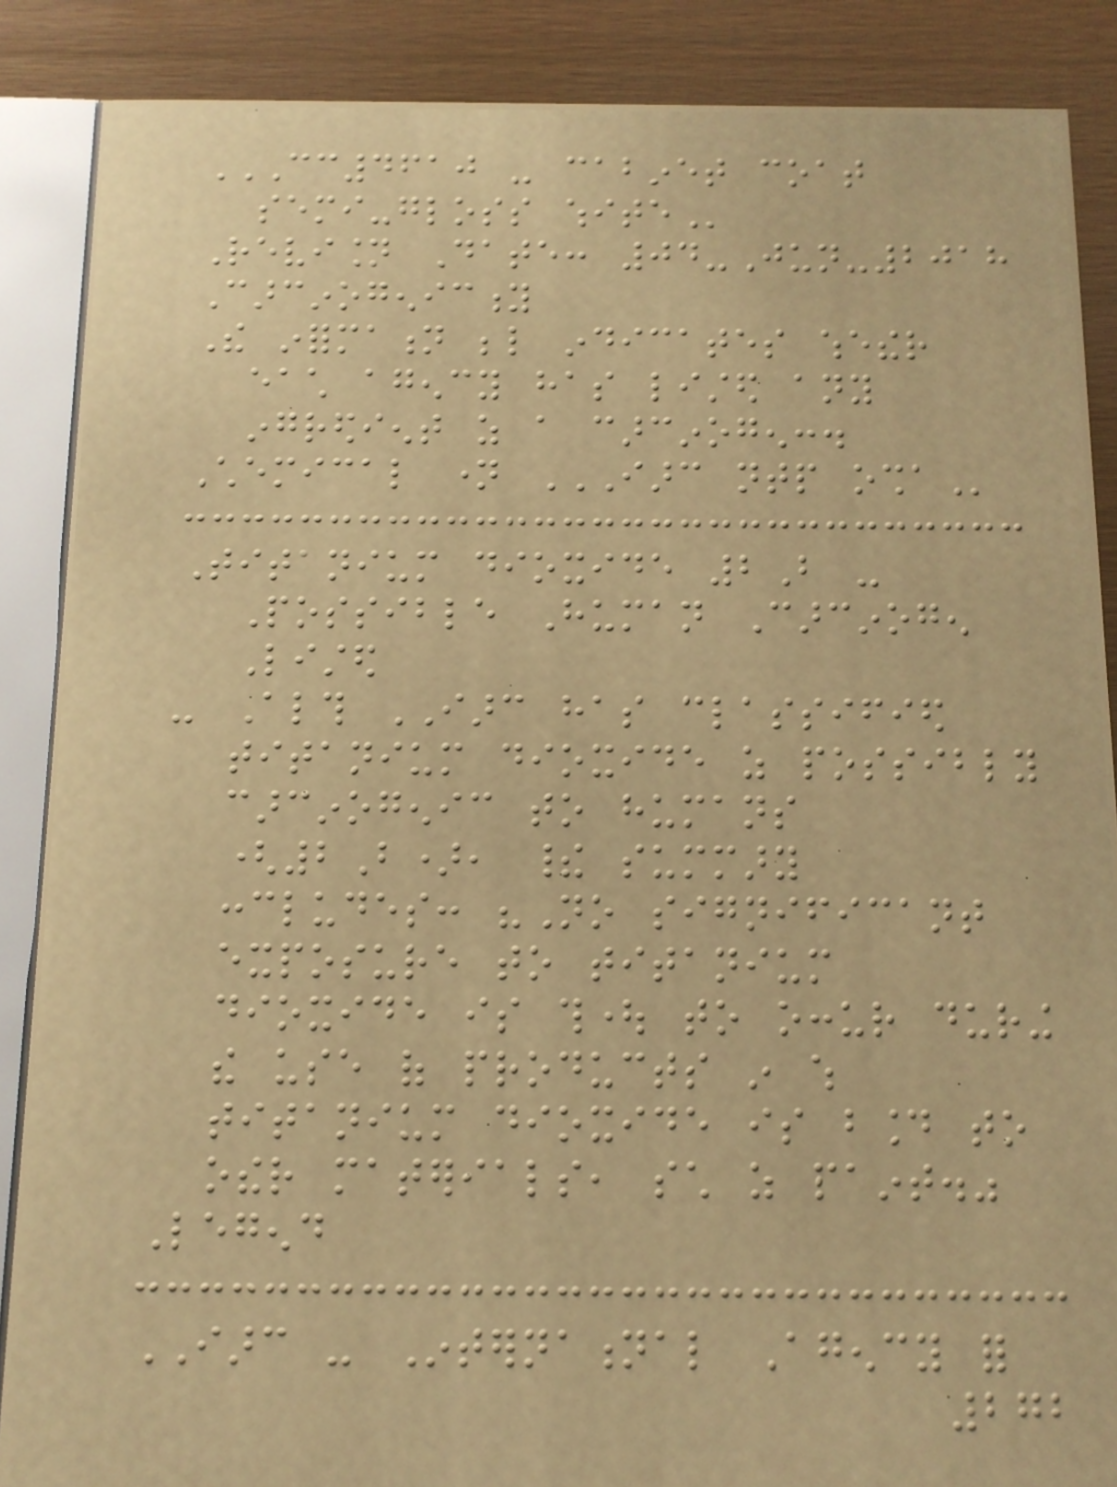CC4610 - CABINET COAT
SEMI-GLOSS WHITE
Revision Date: 04-Jun-2018
Carcinogenicity
The information below indicates whether
each agency has listed any
ingredient as a carcinogen:.
Chemical name IARC NTP OSHA
Titanium dioxide 2B -
Possible Human Carcinogen
Listed
- Although IARC has classified
titanium dioxide as possibly
carcinogenic to humans
(2B), their summary
concludes: "No significant
exposure to titanium
dioxide is thought to occur during
the use of products in which
titanium dioxide is bound to
other materials, such as paint."
Legend
IARC - International Agency for
272
